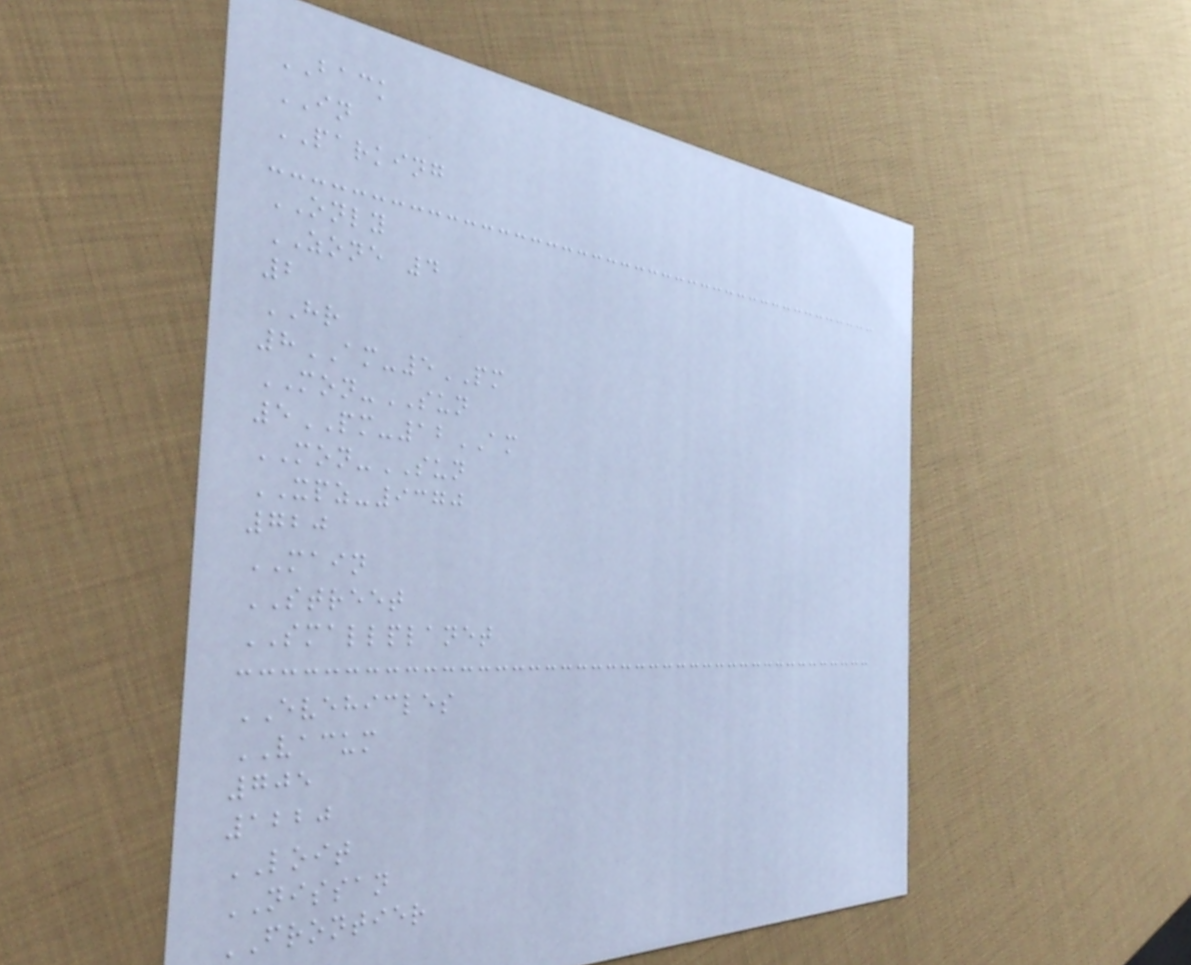BACK
IN
PARKING
ONLY
ZONE 4
2
HR
8AM-5PM
MON-SUN
5PM-12AM
MON-SUN
XPZ-9370
720
MAIN
STREET
SMALLPLANET
EVEHICLES
VACUM
705
1220
LOIT
NISSAN
FRONTIER
